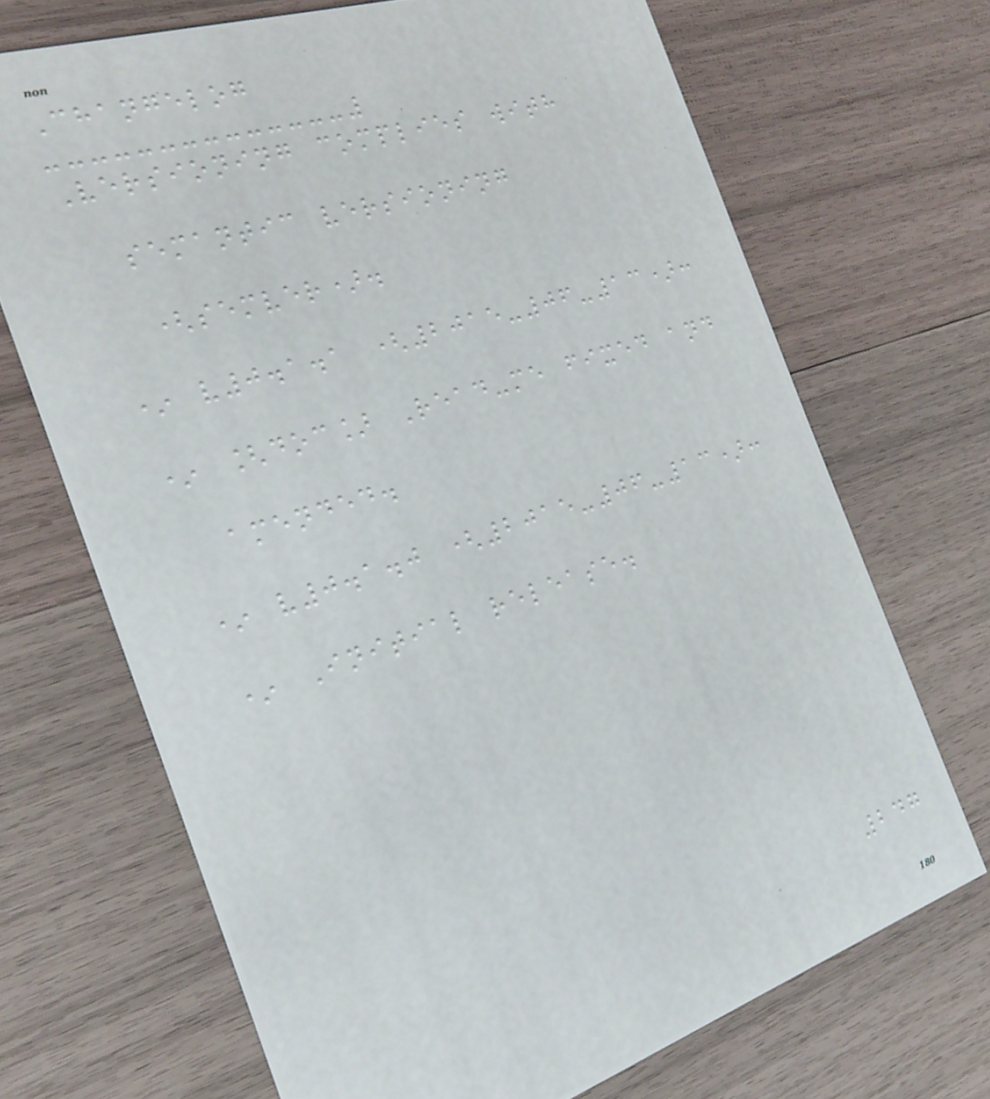Changelog
Versioning complies with
semantic versioning
(semver).
* v0.1.1 (2015-06-13):
* [doc] Read-me fixed and
amended.
* v0.1.0 (2015-06-13):
* Initial release.
247
